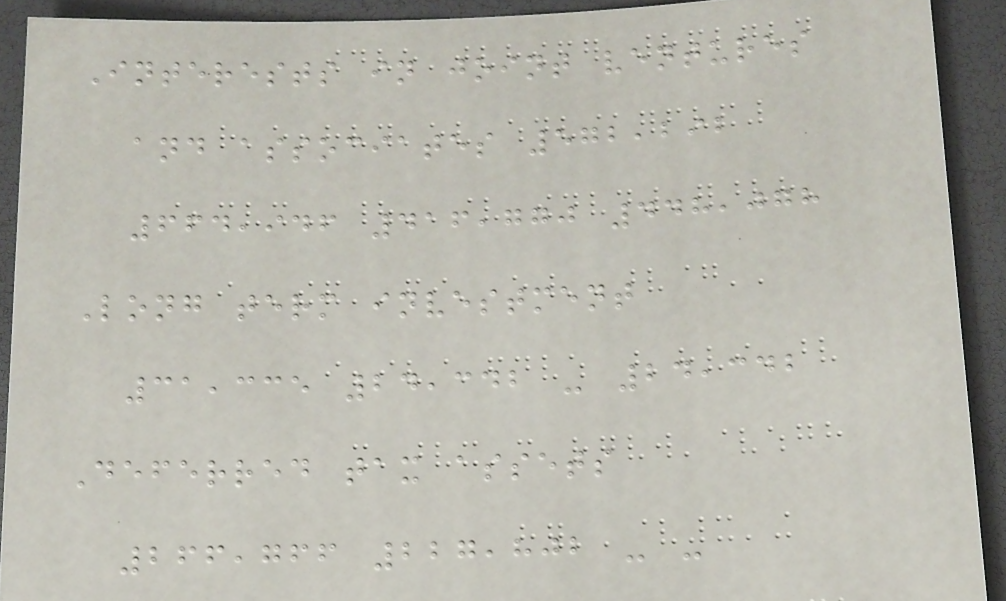Interests in joint ventures
and associates 572,292
664,946 416,770 448,078
Long term investment
31,335 24,342 - 24,342
Deferred tax assets
266,766 227,802 - -
